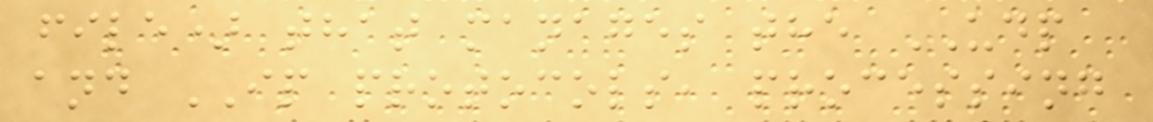file) that manages the UDP
and IP protocols, processing
